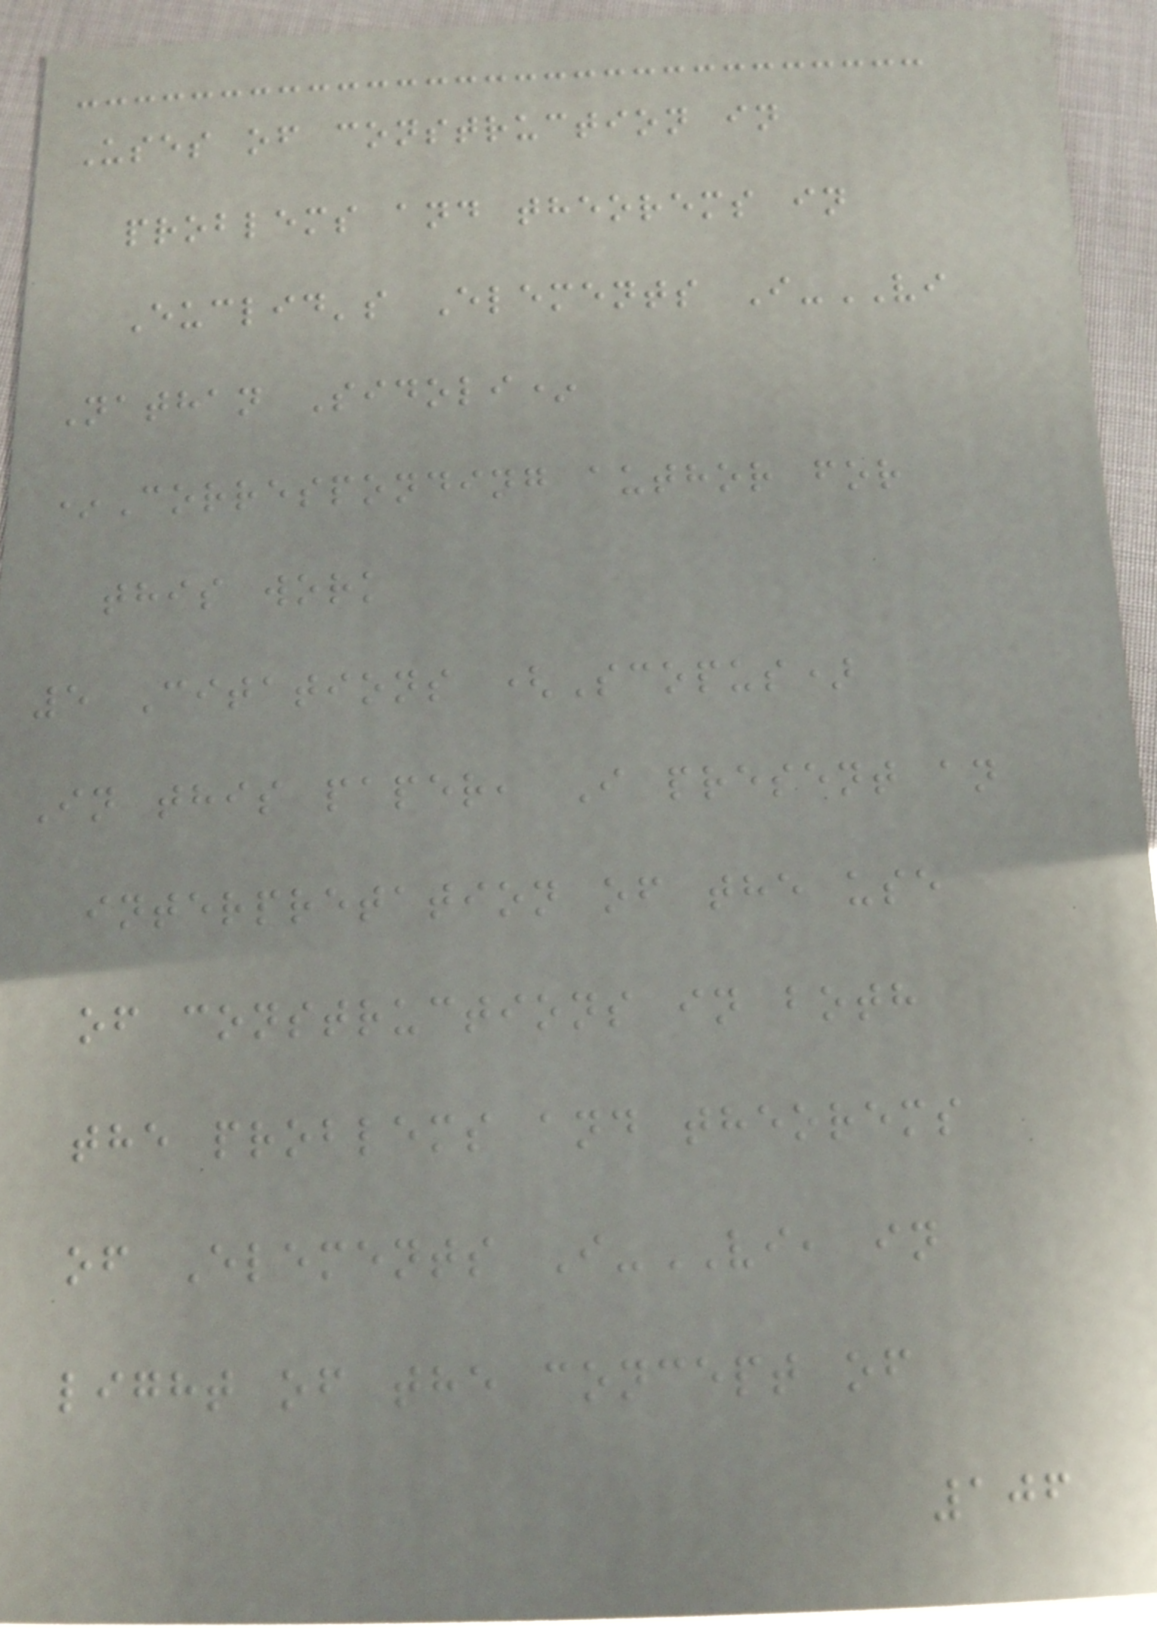Uses of construction in
problems and theorems in
Euclid's Elements I-VI
Nathan Sidoli*
*Corresponding author for
this work
5 Citations (Scopus)
In this paper, I present an
interpretation of the use
of constructions in both
the problems and theorems
of Elements I-VI, in
light of the concept of
106
